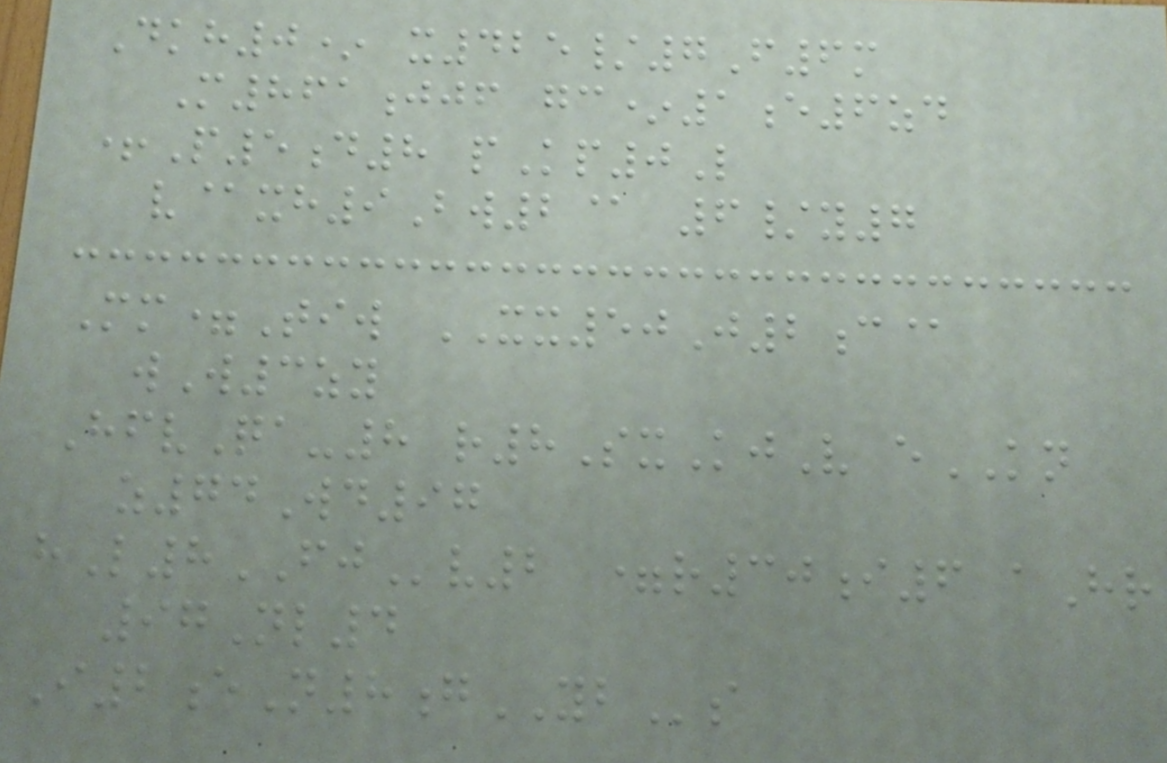Dkh0* x425/7F6m
M861jjf gc*1e6zd
+P5d8 pKp0L
v@xh9Bw2@ 6/y7
Mm=Tiw XX50J2c@
wW3zy
HfvQa-8 r8SxKjV eKN
z74Wd97
hL8FJv2 =r30i6 aHr
97Nl4
I2eN8gYBs
